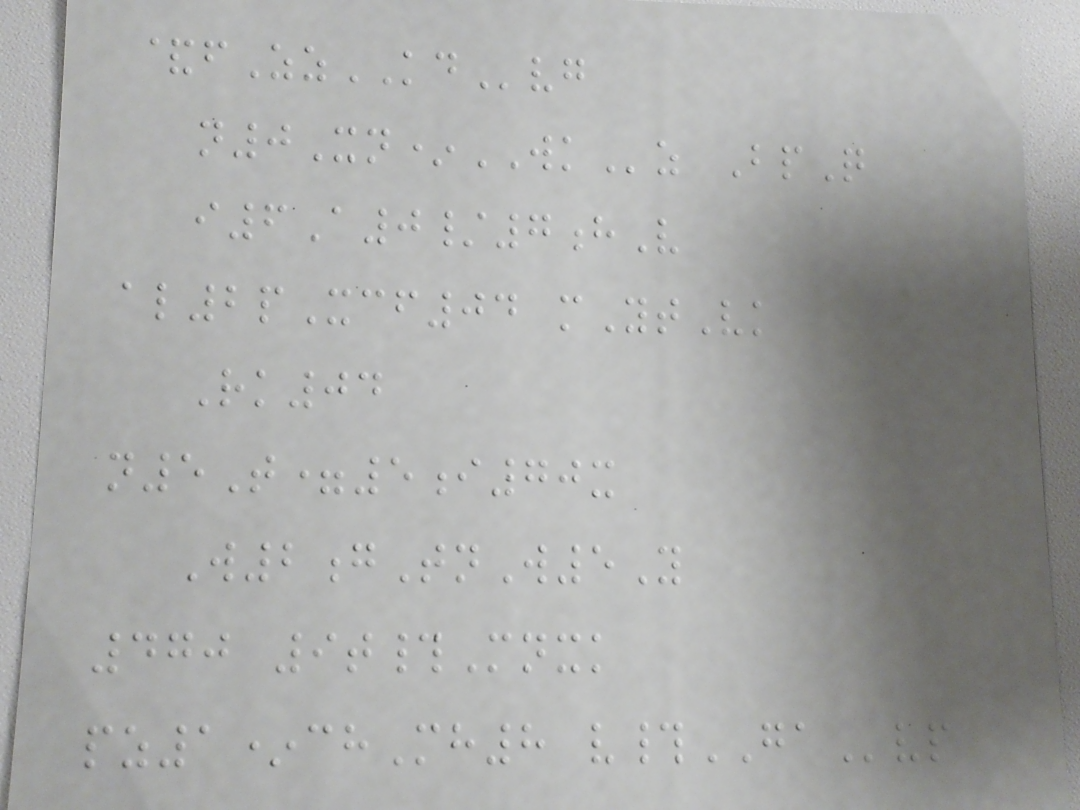&fZzKDvg
n0Xn*WKz BpQ
i6A0/7hV
al2pXcf04 mYtVk
Rk04
n5T=5i70x
W2gTnW5Y
470 9t#Mnxk
pz1*chMh8 v#GAvp
